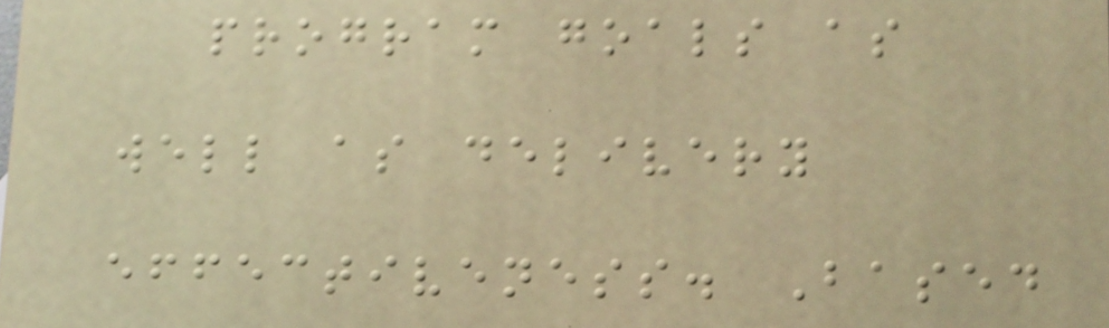program goals as
well as delivery
effectiveness. Based
